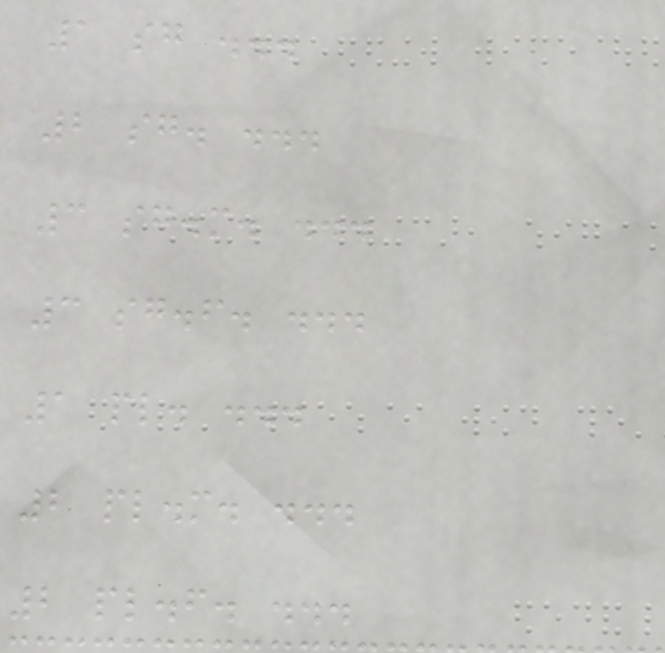1 sg ...
2 sg. ...
3 sg.m. ...
3 sg.f. ...
1 pl. ...
2 pl.m. ...
2 pl.f. ...
